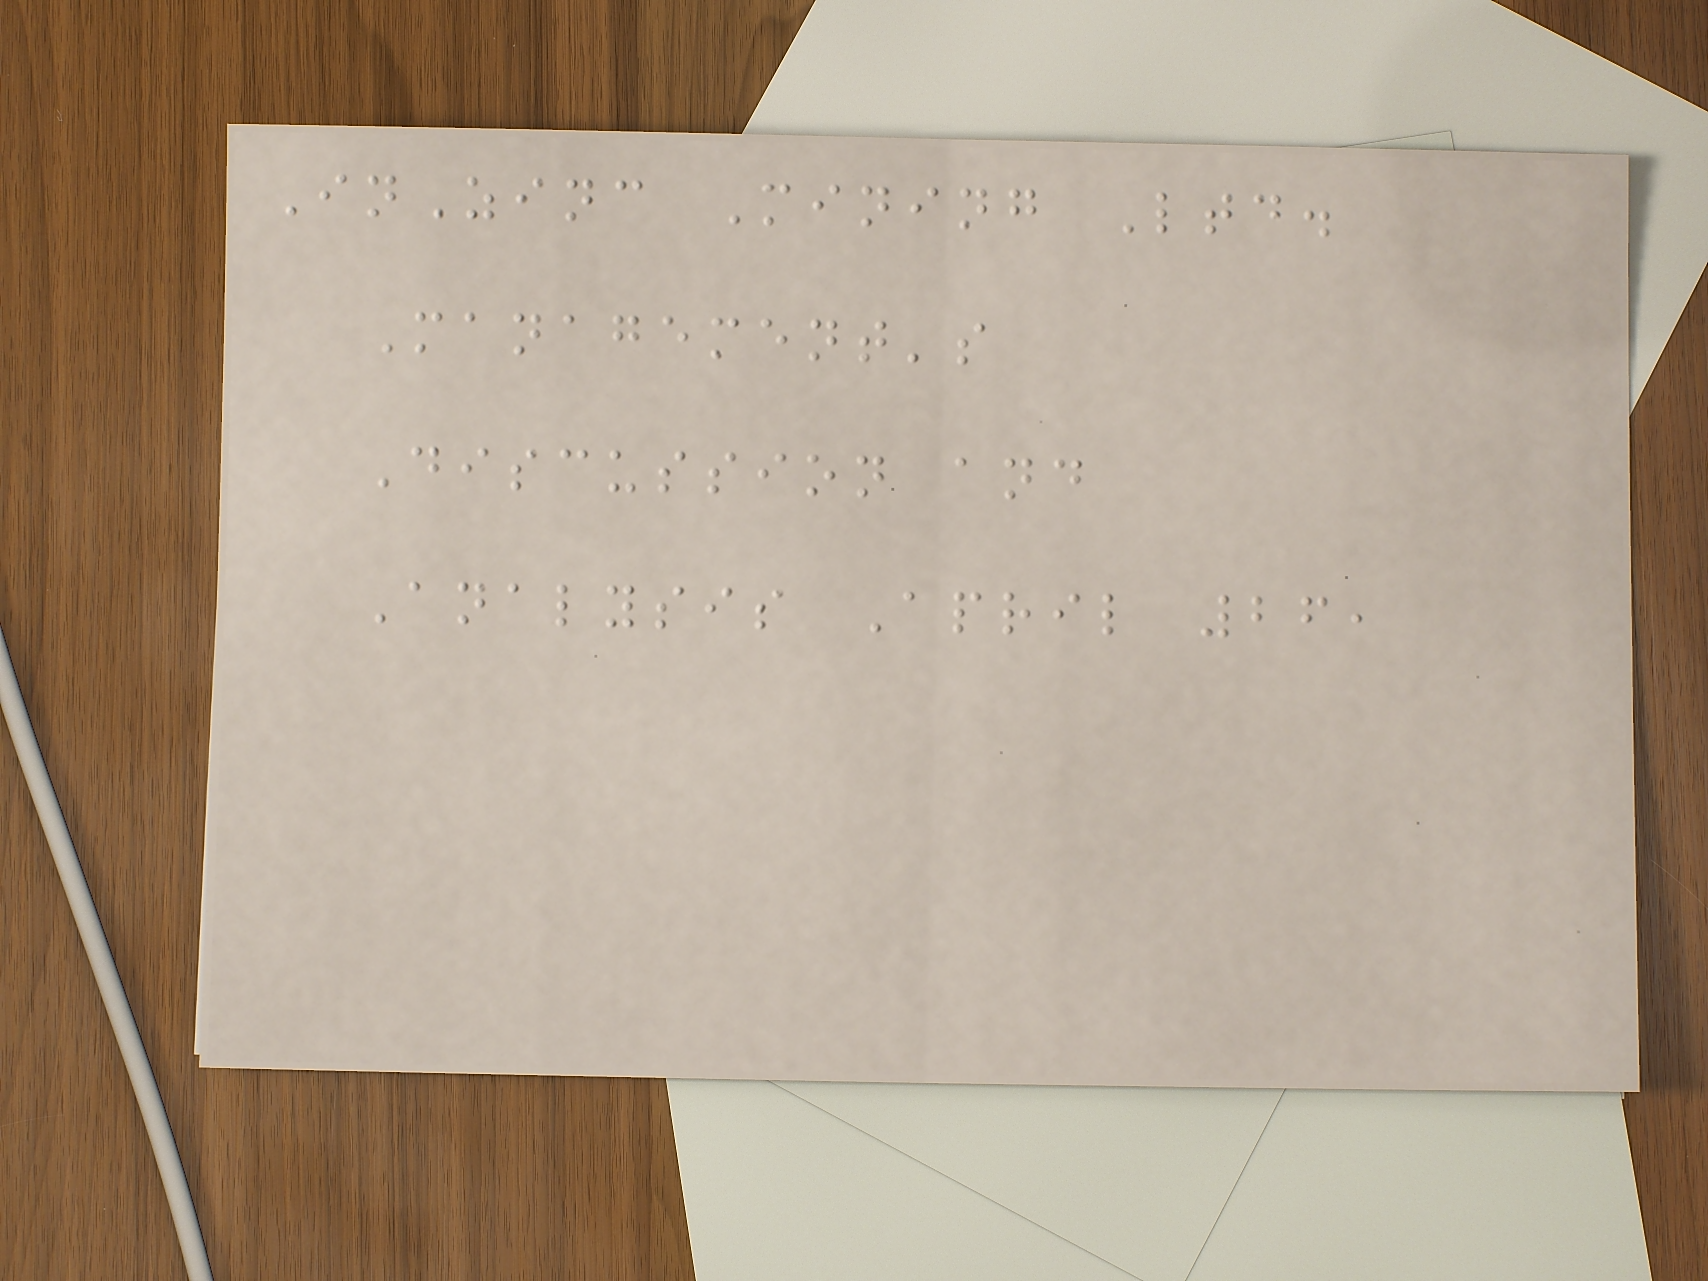InZinc Mining Ltd.
Management's
Discussion and
Analysis April 26,
